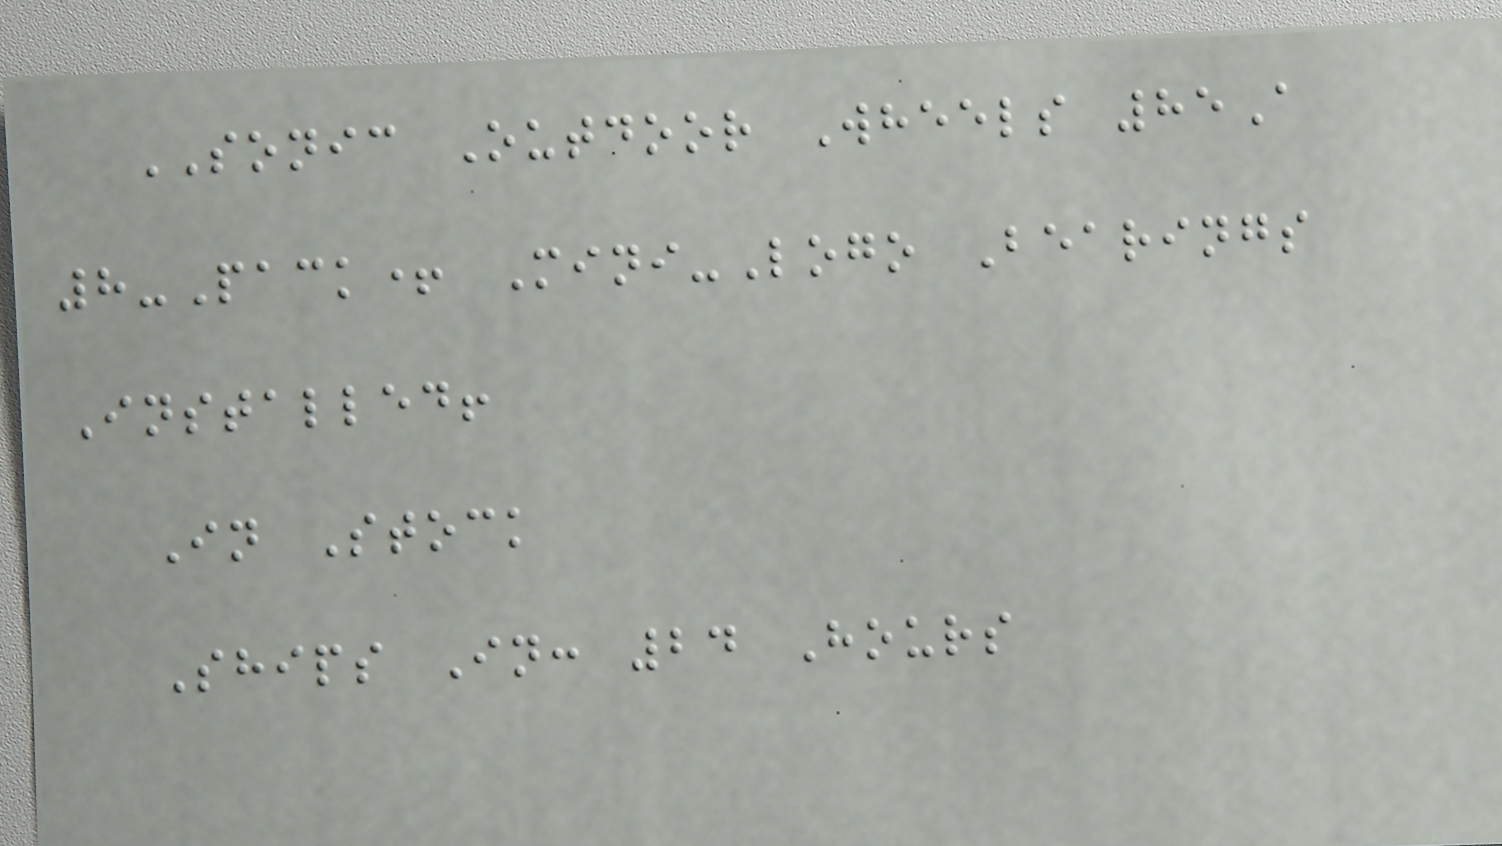SONIC Outdoor Wheels 85A
8-Pack+ Mini-Logo Bearings
Installed!
In Stock
Ships In: 24 Hours
